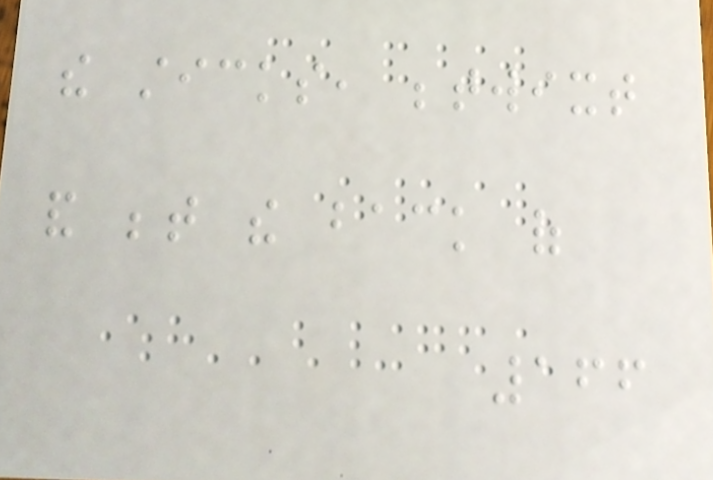the sticks, betwixt
and between the back of
166
